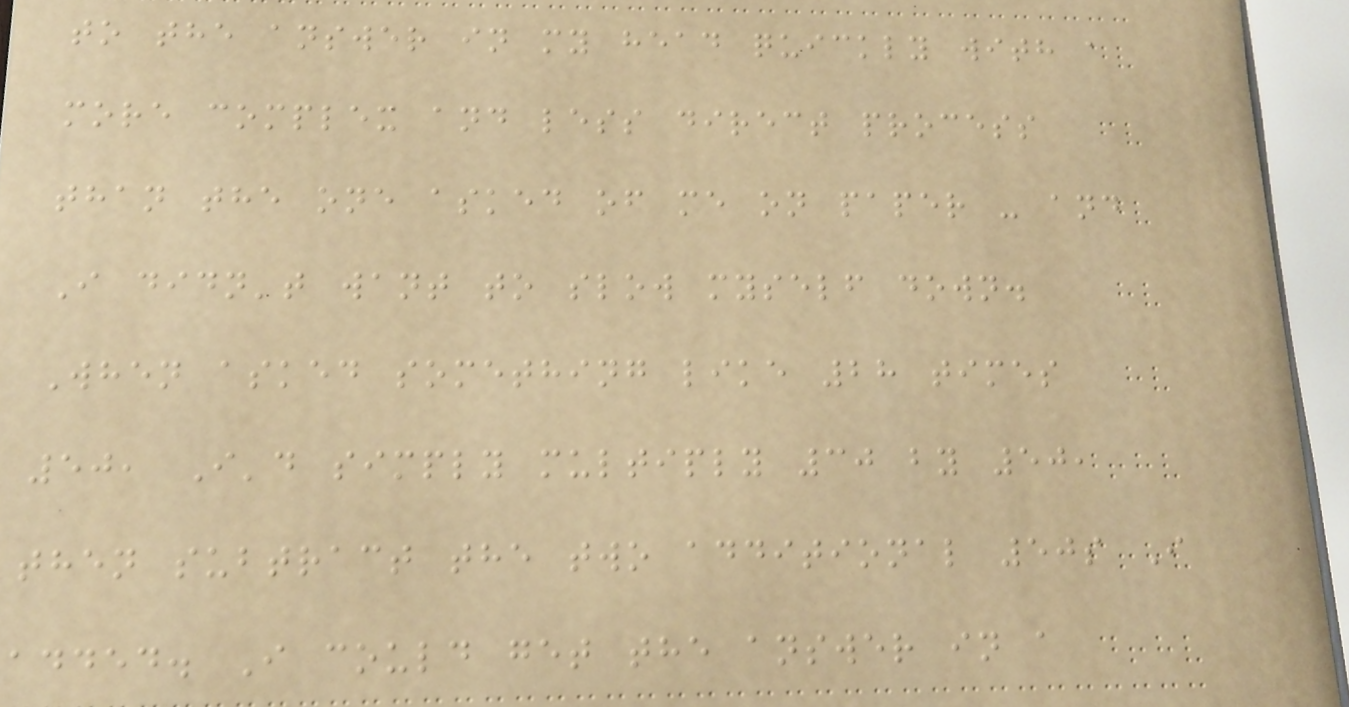to the answer in my head quickly with a
more complex and less direct process
than the one asked of me on paper - and
I didn't want to slow myself down.
When asked something like 28 times
50, I'd simply multiply 30 by 50,
then subtract the two additional 50s I
added. I could get the answer in a
